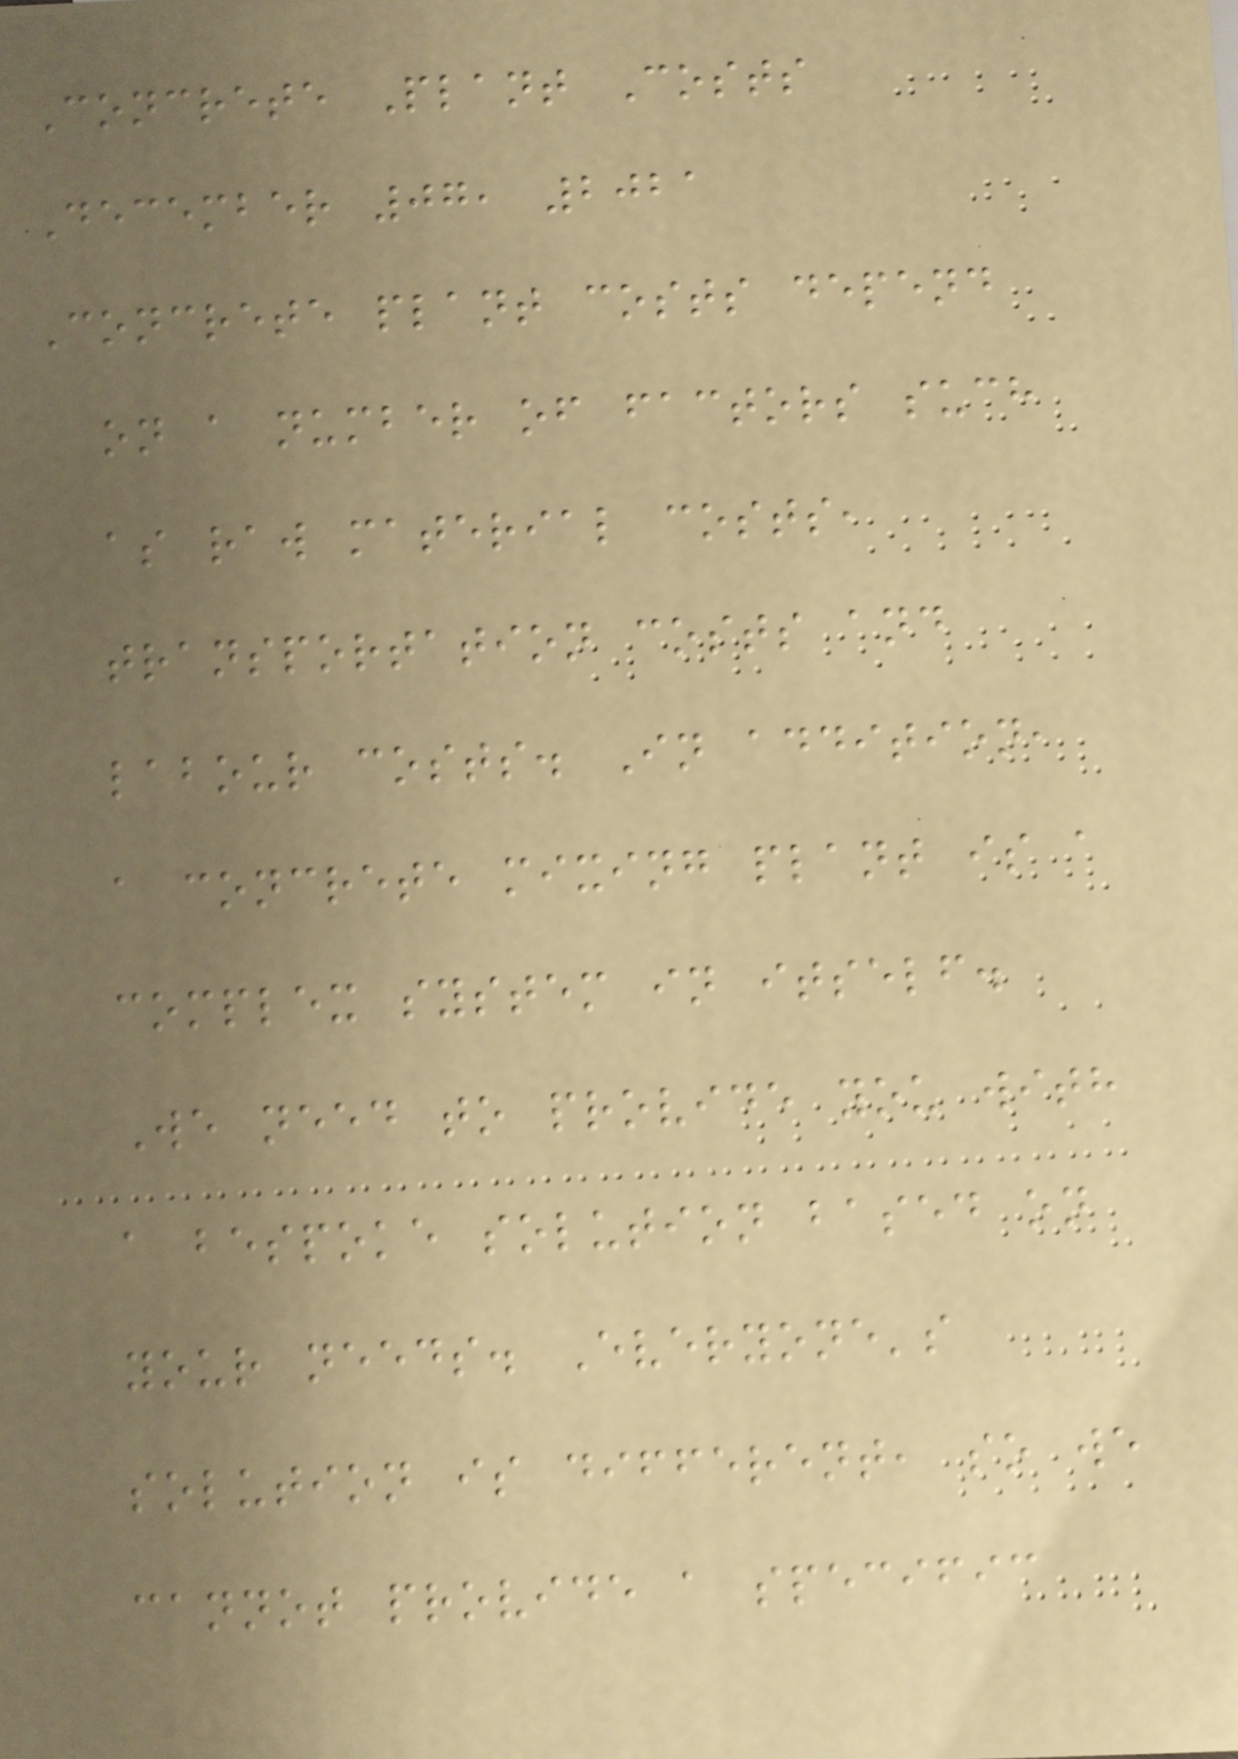Concrete Plant Costs
December 07, 2021
Concrete plant costs depend
on a number of factors such
as raw material costs,
transportation costs and
labour costs. In addition,
a concrete mixing plant is a
complex system in itself.
We need to provide you with
a bespoke solution based on
your needs. Everyone's
solution is different, so we
cannot provide a specific
